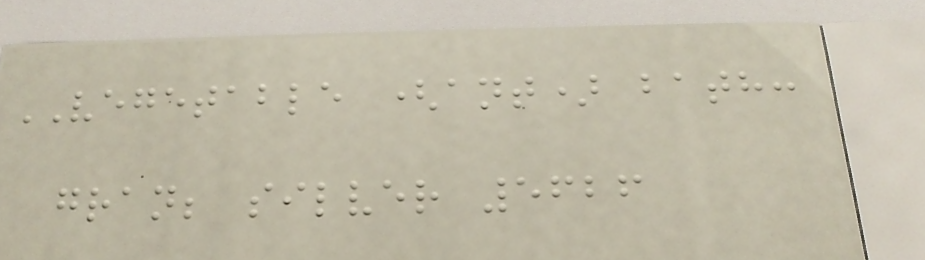VEGETABLE (ant) bath:
gran; silver 5626
